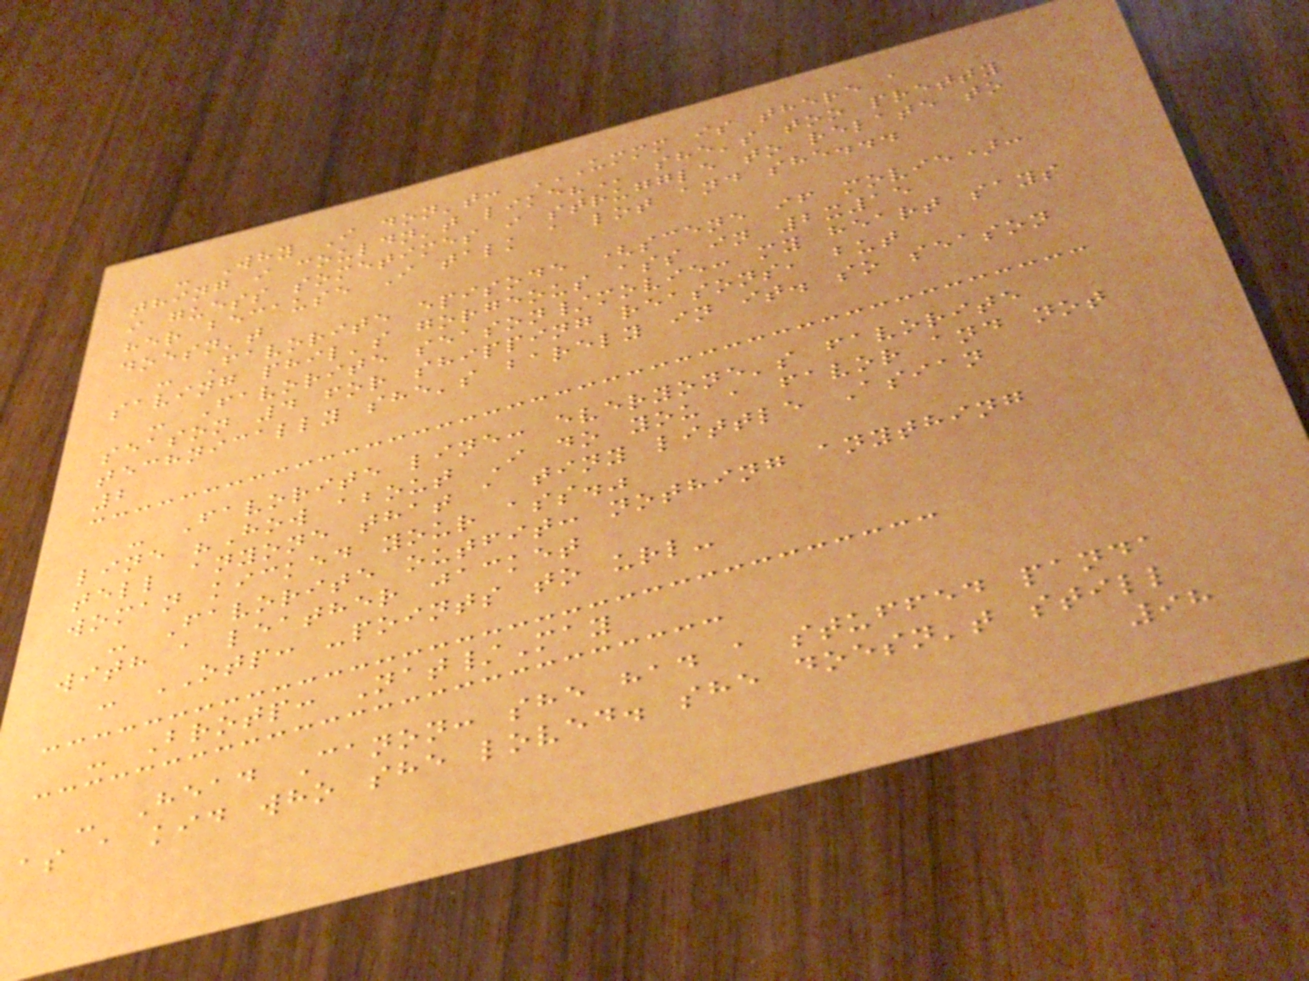- Why I don't: UMMM IS THERE A
THING I COULDN'T LIKE? she's too pretty
i guess sometimes i struggle to relate to
her because I talk a lot and she...
doesn't
- Favorite episode (scene if movie):
saving phil's gorgeous ass in 2x15
- Favorite season/movie: my heart says
season 4 for shipping reasons, but
technically she's barely in it. so season
2
- Favorite line: everyone's favorite
line "How about I do you a favor and not
tell anyone that a tiny little Asian
woman kicked your ass."
- Favorite outfit: nothing anything
with a leather jacket
- OTP: -points to url-
- Brotp: Nat/May
- Head Canon: she had a stuffed panda
as a kid who she loved. she doesn't still
98
